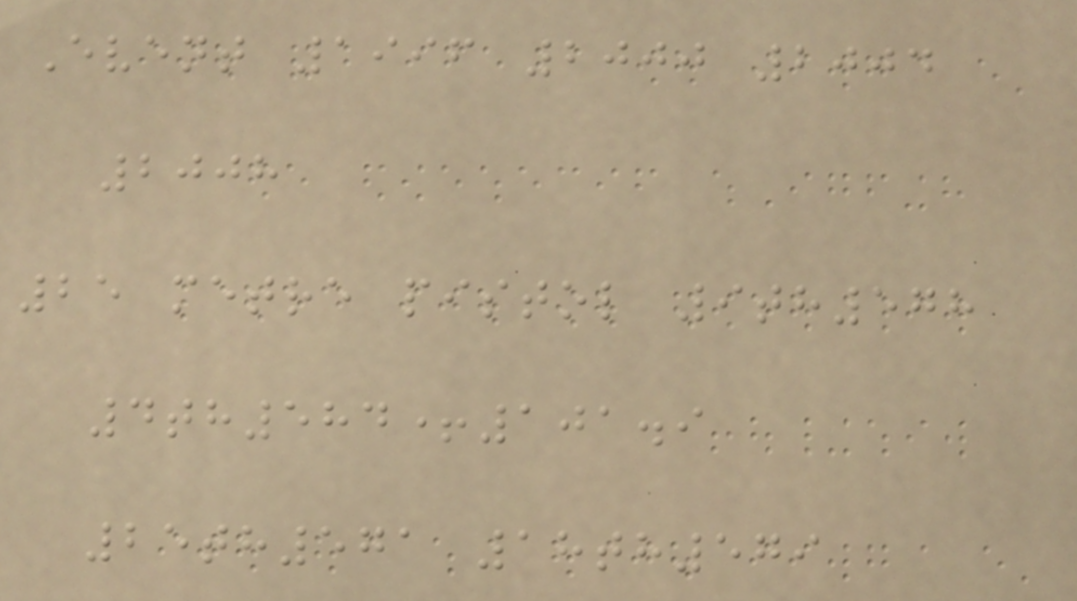Event 1996 2000 2004
2008
25 metre pistol 9th578
4th584+101.9
25th571 18th579
